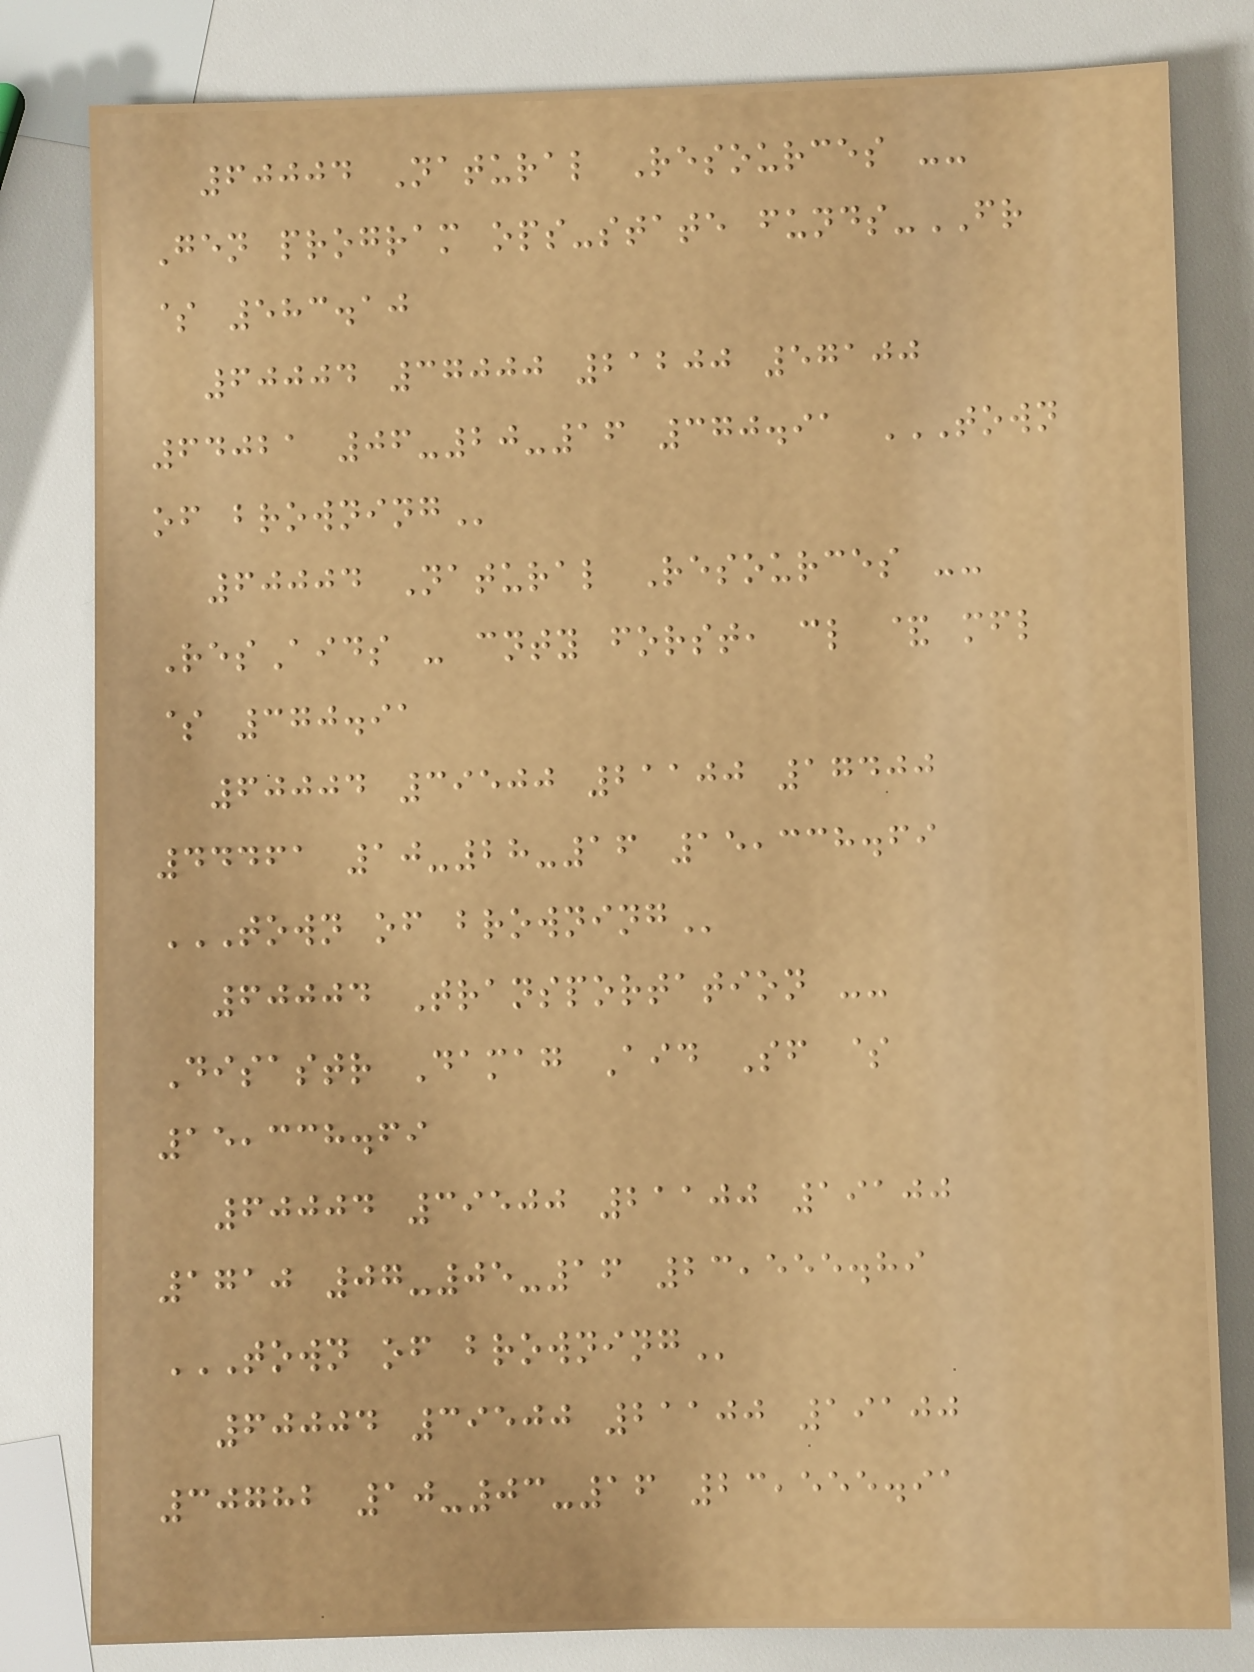60004 Natural Resources --
Gen program ops-state funds-FR
$ 583.10
60004 37000 21200 57100
64021 06-20-16 370.91 TOWN
OF BROWNING
60004 Natural Resources --
ResAids - cnty forst, cl & mfl
$ 370.91
60004 39500 21100 17400
44461 10-28-16 15,338.69
TOWN OF BROWNING
60004 Transportation --
Disastr Damag Aid Sf $
15,338.69
60004 39500 21100 19100
1710 07-05-16 23,555.89
TOWN OF BROWNING
60004 39500 21100 19100
30782 10-03-16 23,555.91
